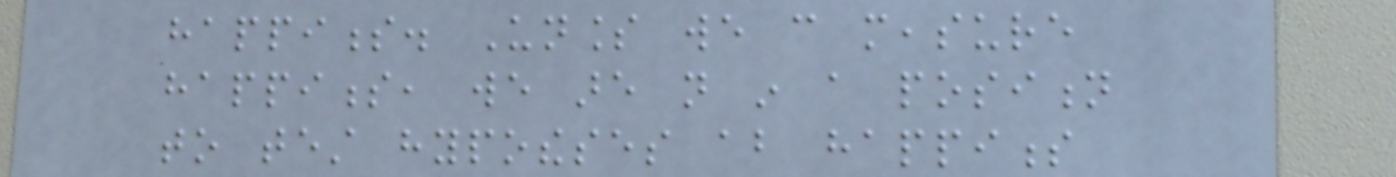happiness. Unless we can measure
happiness, we are not in a position
to test hypotheses about happiness
